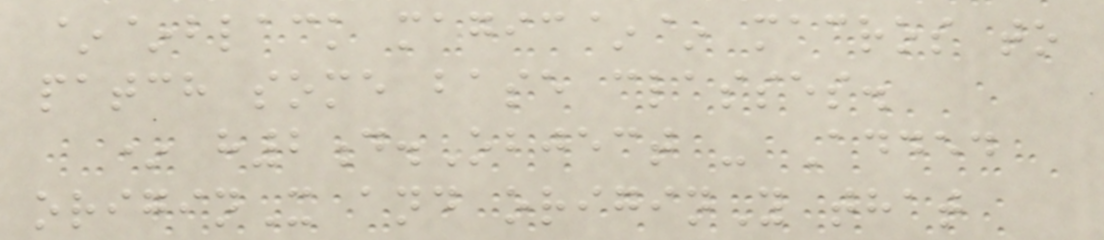~~black magic~~ macros to
patch some base classes.
* h2d.Object - Added
originX and originY that
